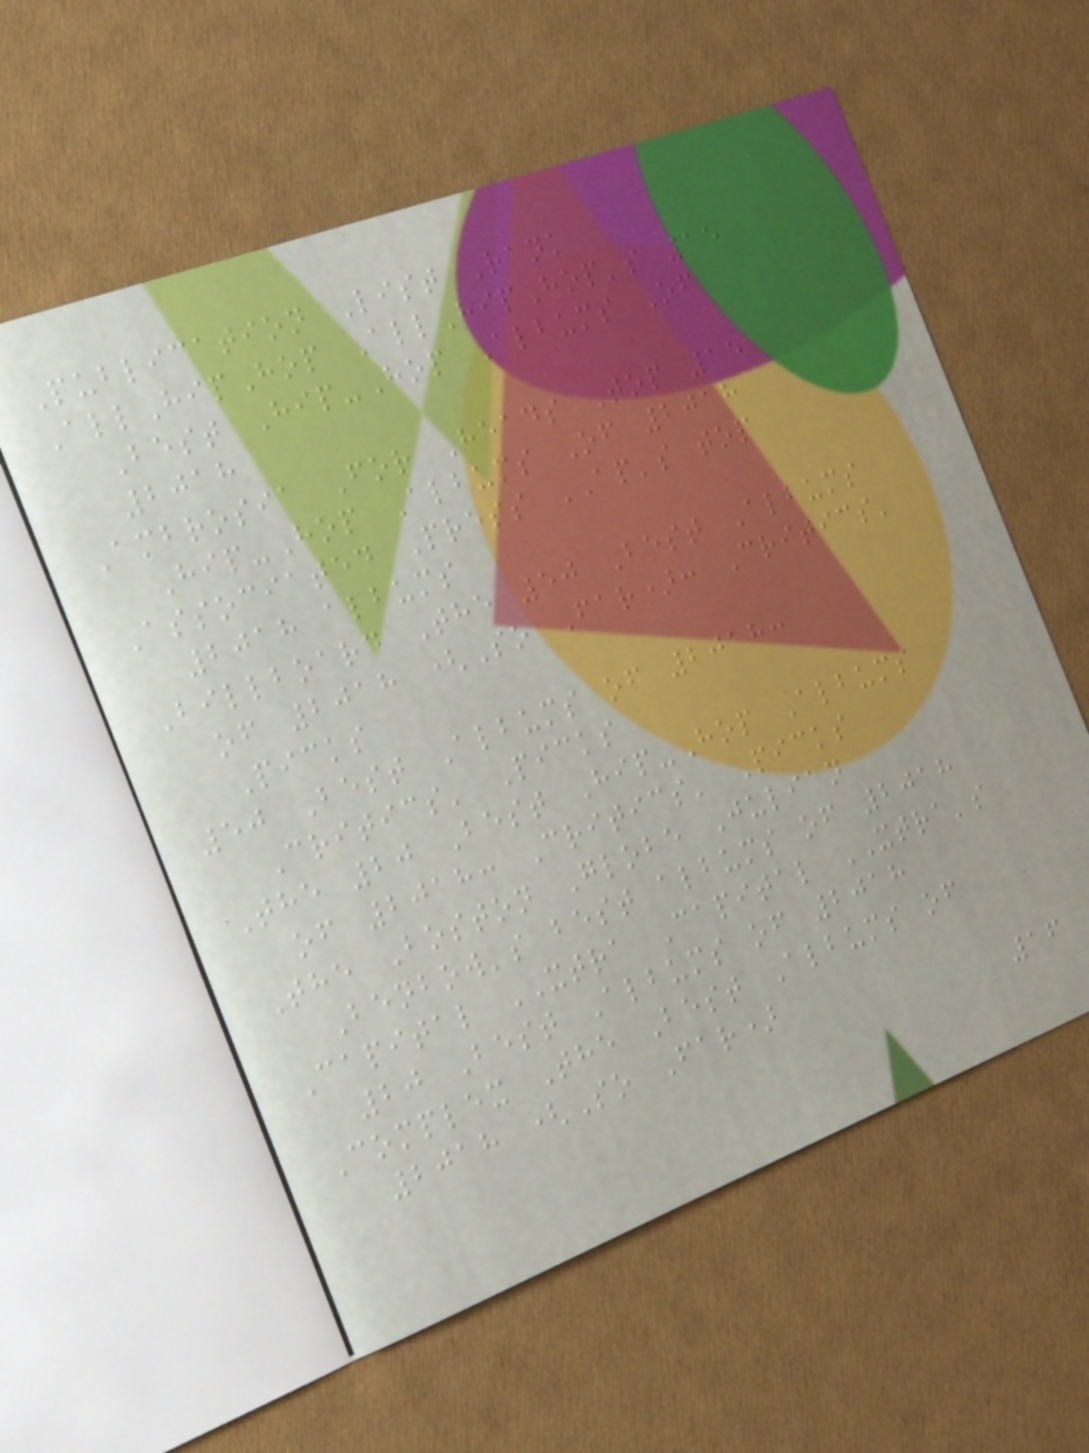Publication List Rank
AllHipHop AllHipHop's 15
Best Hip-Hop Albums Of
2018
Ambrosia For Heads Top 15
Hip-Hop Albums Of 2018
Associated Press AP's top
2018 albums
Billboard The 50 Best Albums
of 2018 (So Far): Critics'
Picks
50 Best Albums of 2018:
Critics' Picks
The 20 Best Hip-Hop Albums
of 2018: Critics' Picks
The Boston Globe Julian
Benbow's best albums of 2018
Capital XTRA Capital XTRA's
20 Best Albums of 2018
Complex The Best Albums of
2018 (So Far)
16
